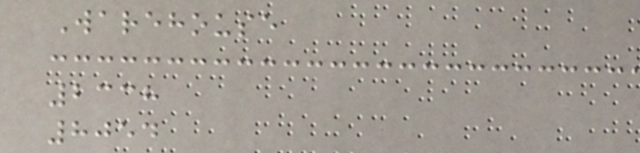Warehouse
2338
8054
